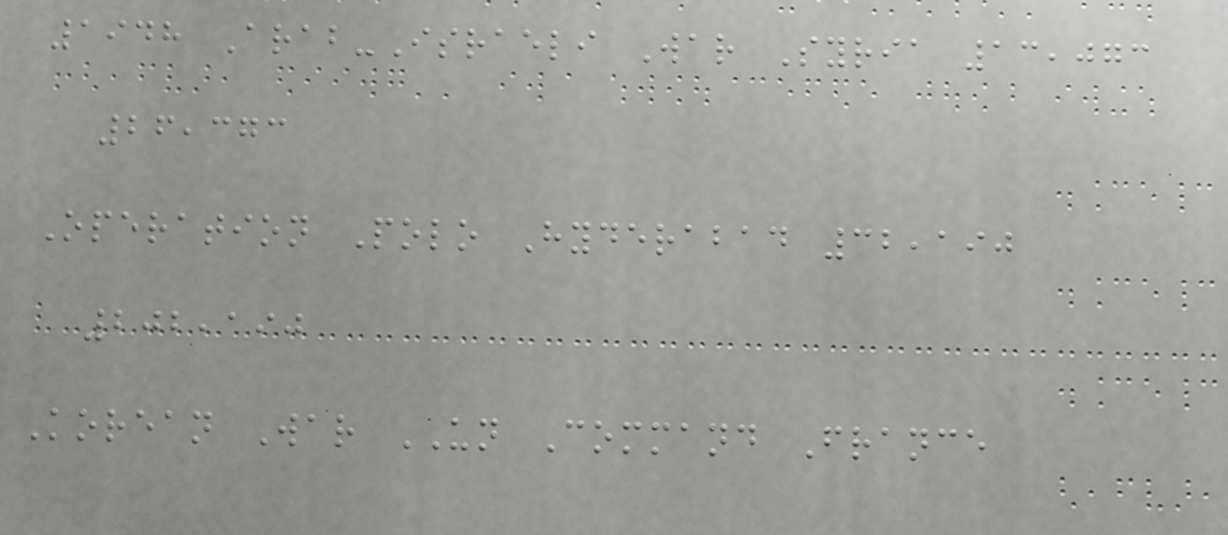1948 Arab-Israeli War Syria 13,073
26,373
Operation Polo Hyderabad 32,190
202,190
Korean War UN Command France
